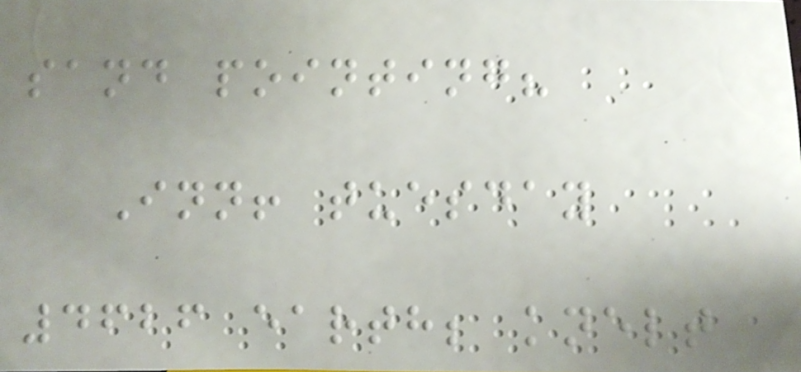sand pointing?
Inn! tuesday
4626 earth; knelt
